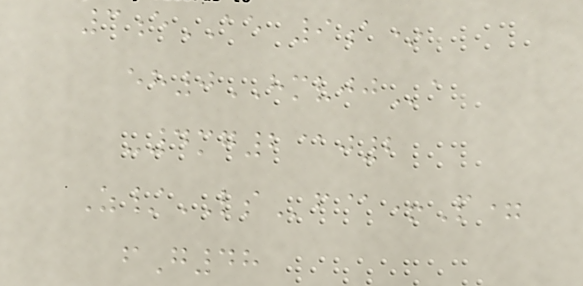3eAE 9a*
eh0HMVJJa
-4mg2@j2
Z/LSf@+P=
fG48
